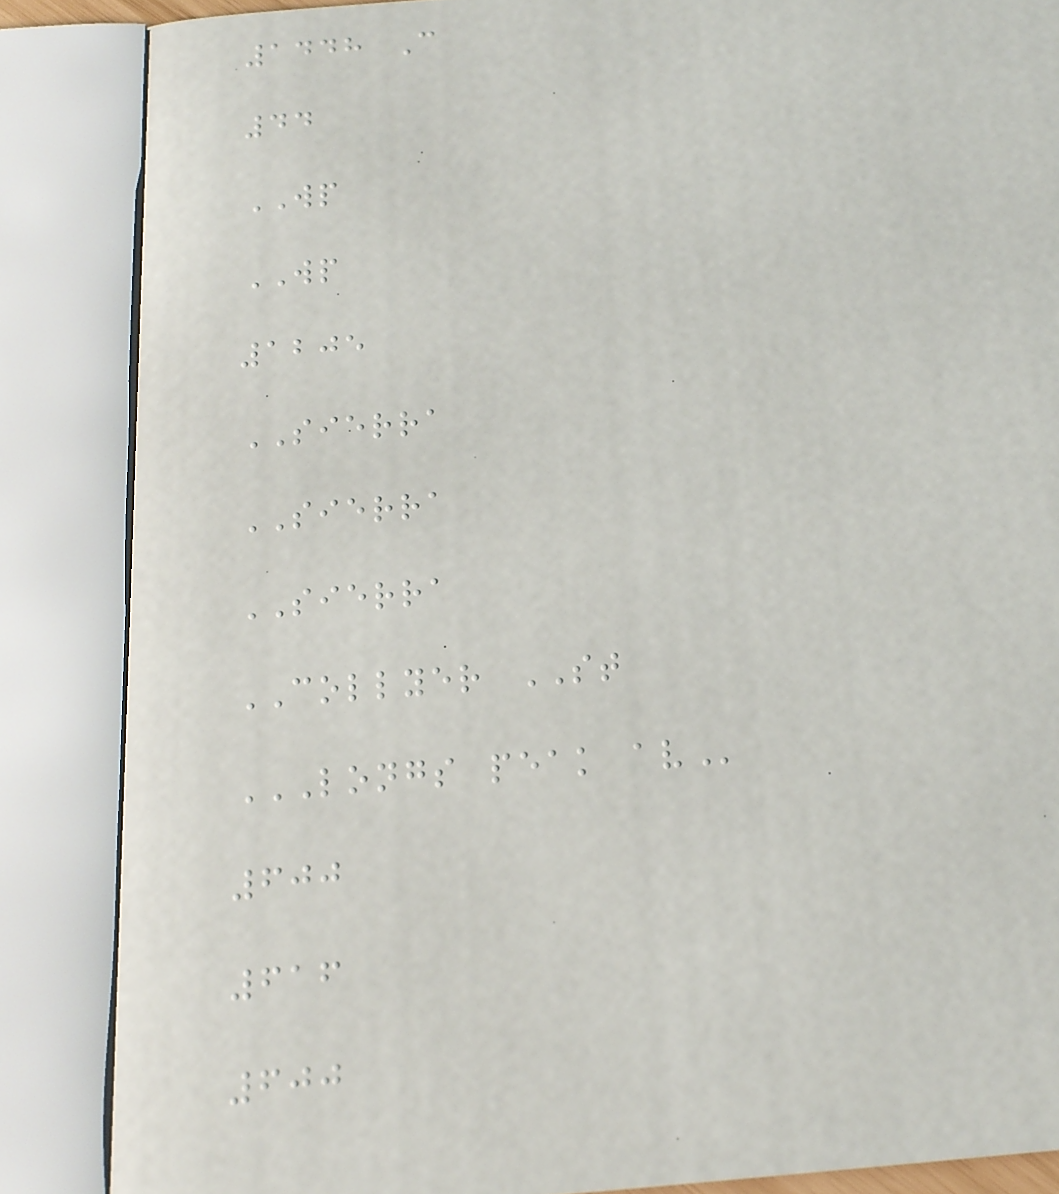1448 C
44
WP
WP
1205
SIERRA
SIERRA
SIERRA
COLLYER ST
LONGS PEAK AV
600
616
600
